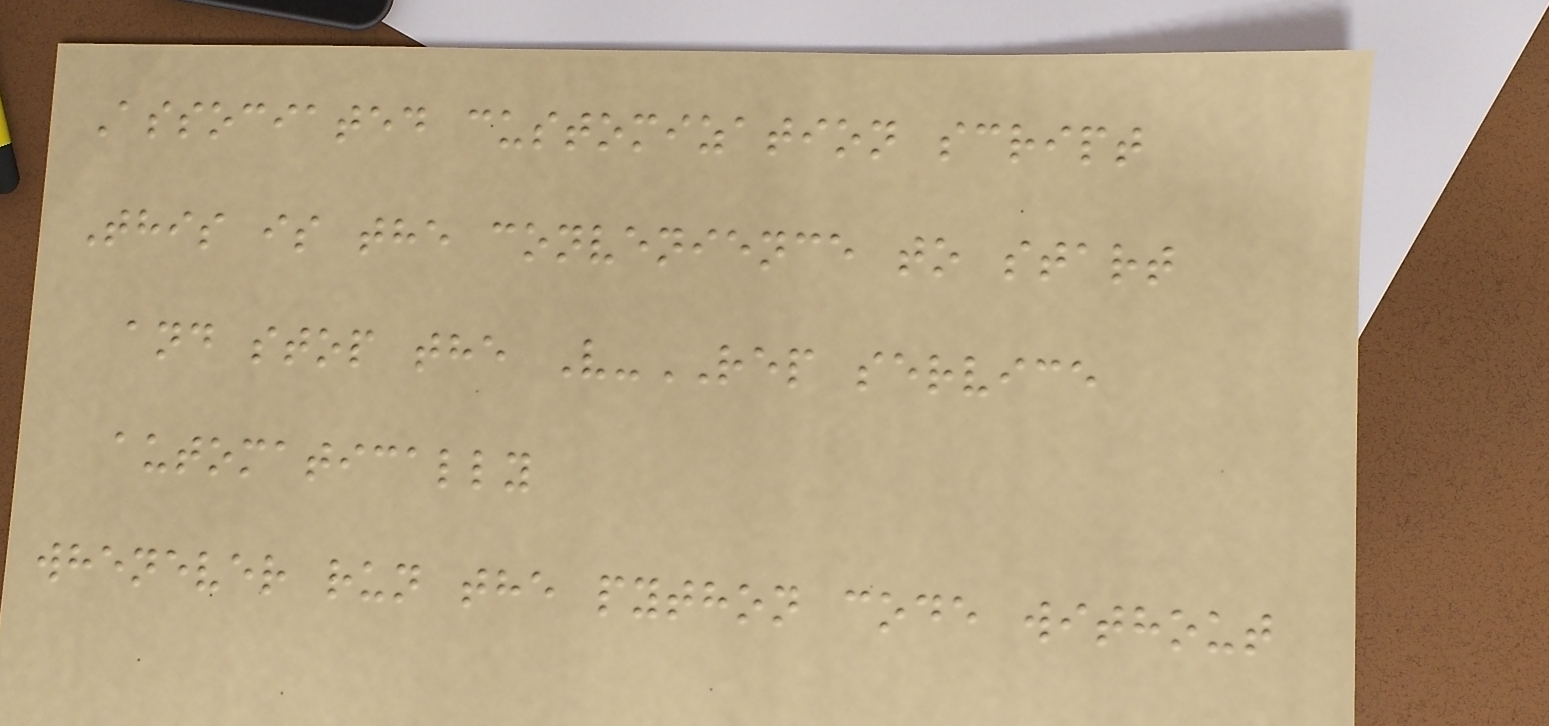Associated customization script
This is the convenience to start
and stop the V-REP service
automatically
whenever run the python code without
